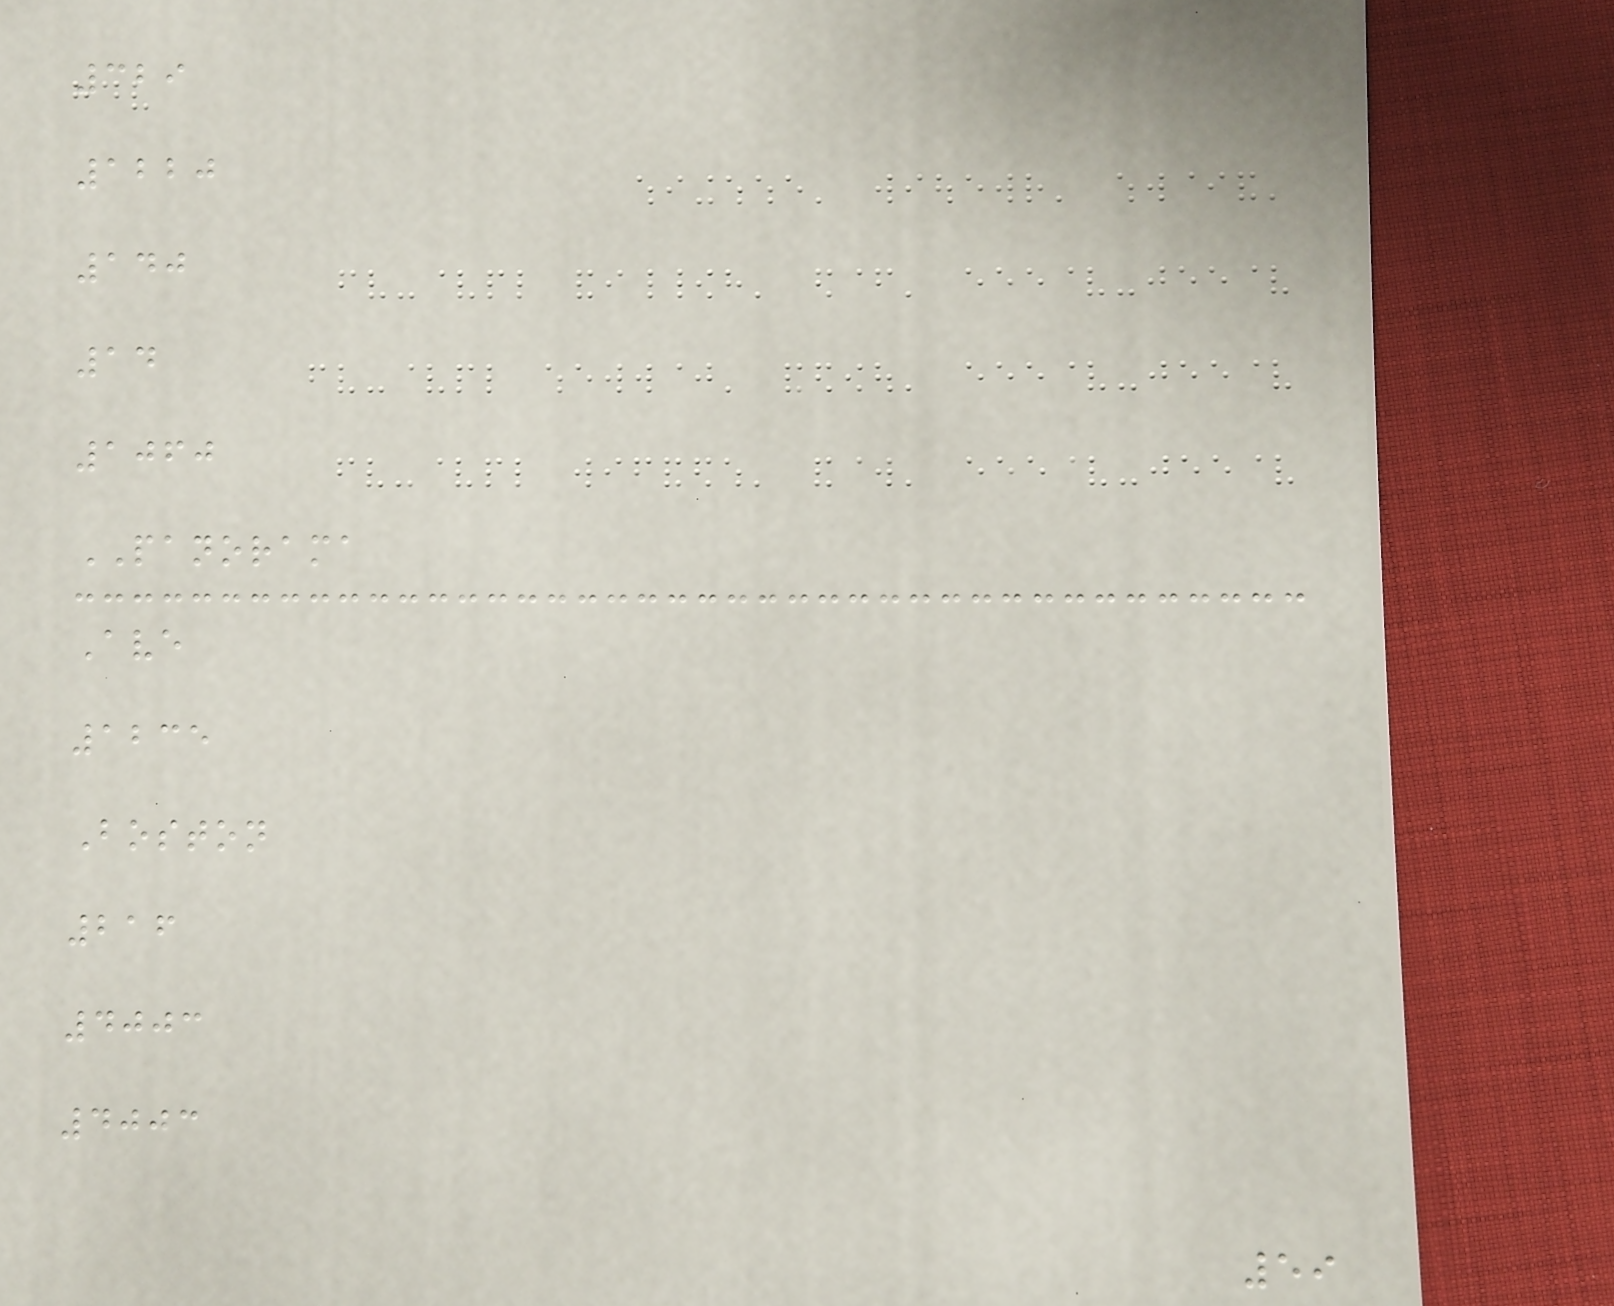329
1220
140
14
1060
PANORAMA
Ave
1235
Boston
216
4003
4003
59
